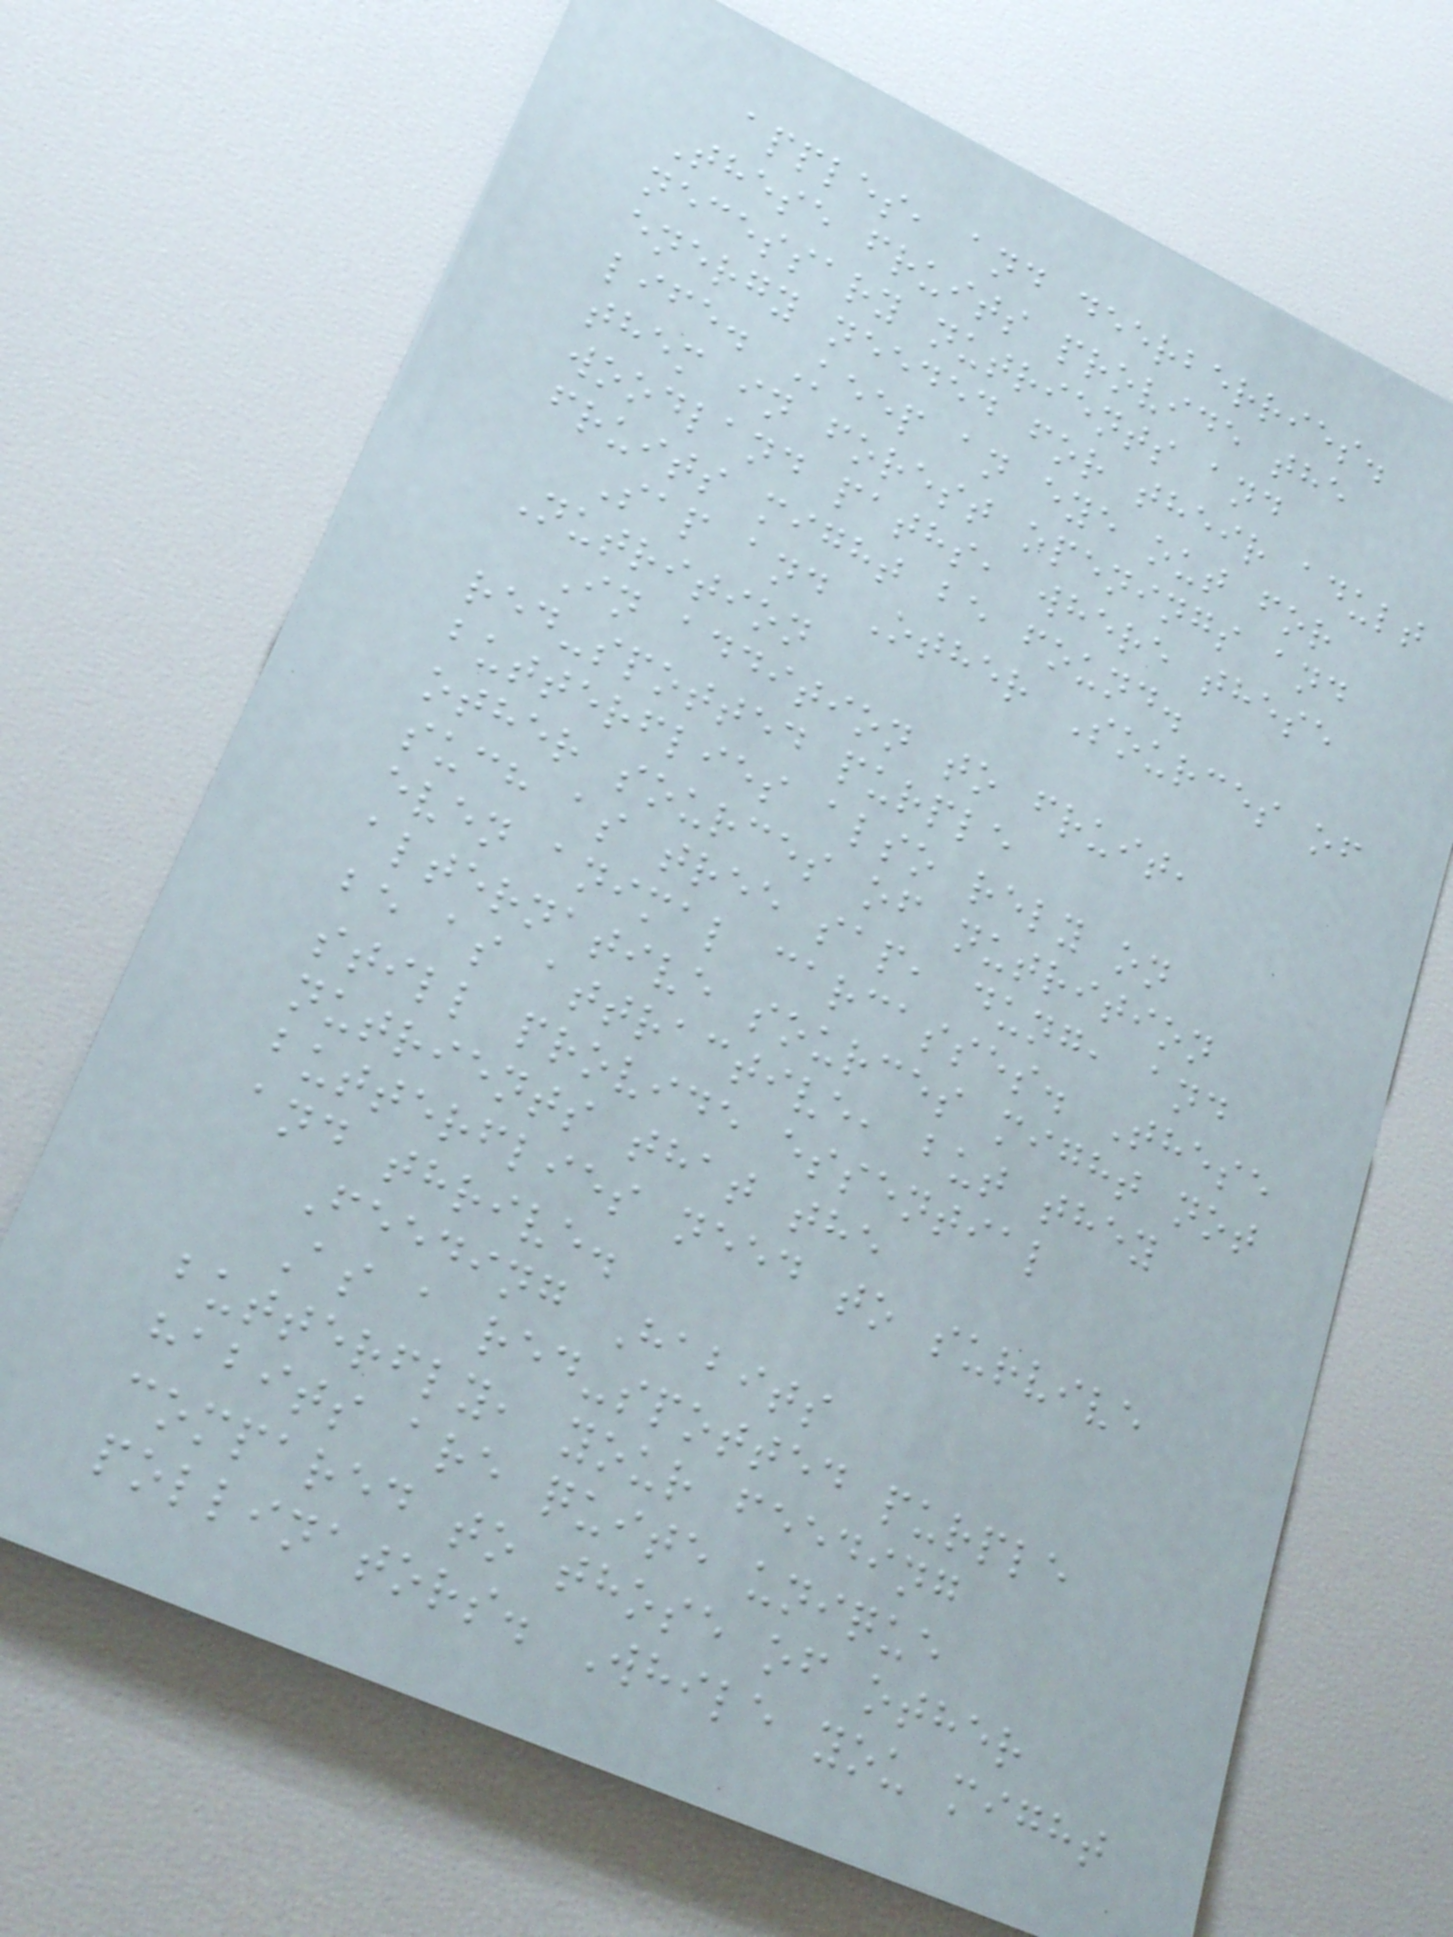apples, and deerberries.
These fruits provide the
necessary nutrients and
energy needed for their adult
life. Keep an eye out for
them in forest openings and
woodland paths, where these
fruits might be found.
Sap and Other Sources of
Nutrition
In addition to fruit,
red-spotted purple
butterflies also rely on
other sources of nutrition
such as tree sap, dung, and
even animal carcasses. These
alternative sources might not
be as attractive, but they
still provide essential
nutrients that the
butterflies need to survive
and thrive.
Feeding Habits
As a red-spotted purple
butterfly, your feeding
habits are quite unique
compared to those of other
pollinators. While you might
